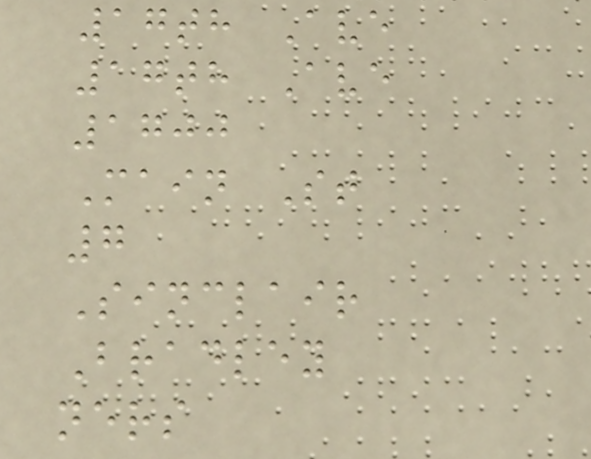17th Ave
17th Ave
1700
Main St
7
Sinclair
Bradley
ners
